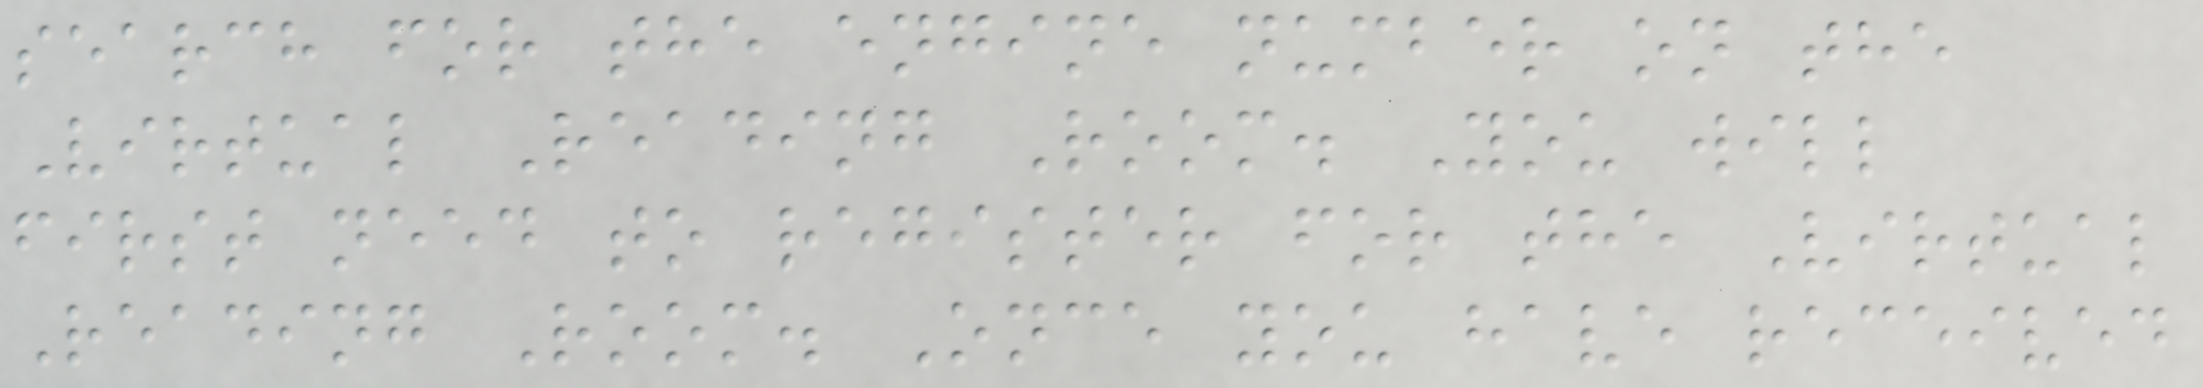search for the engine number on the
Virtual Reading Room. You will
first need to register for the Virtual
Reading Room. Once you have received
